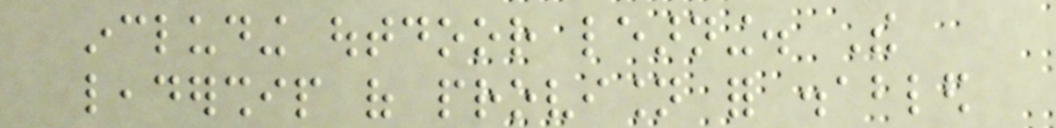including outdoor learning. The
leadership of provision for disabled
